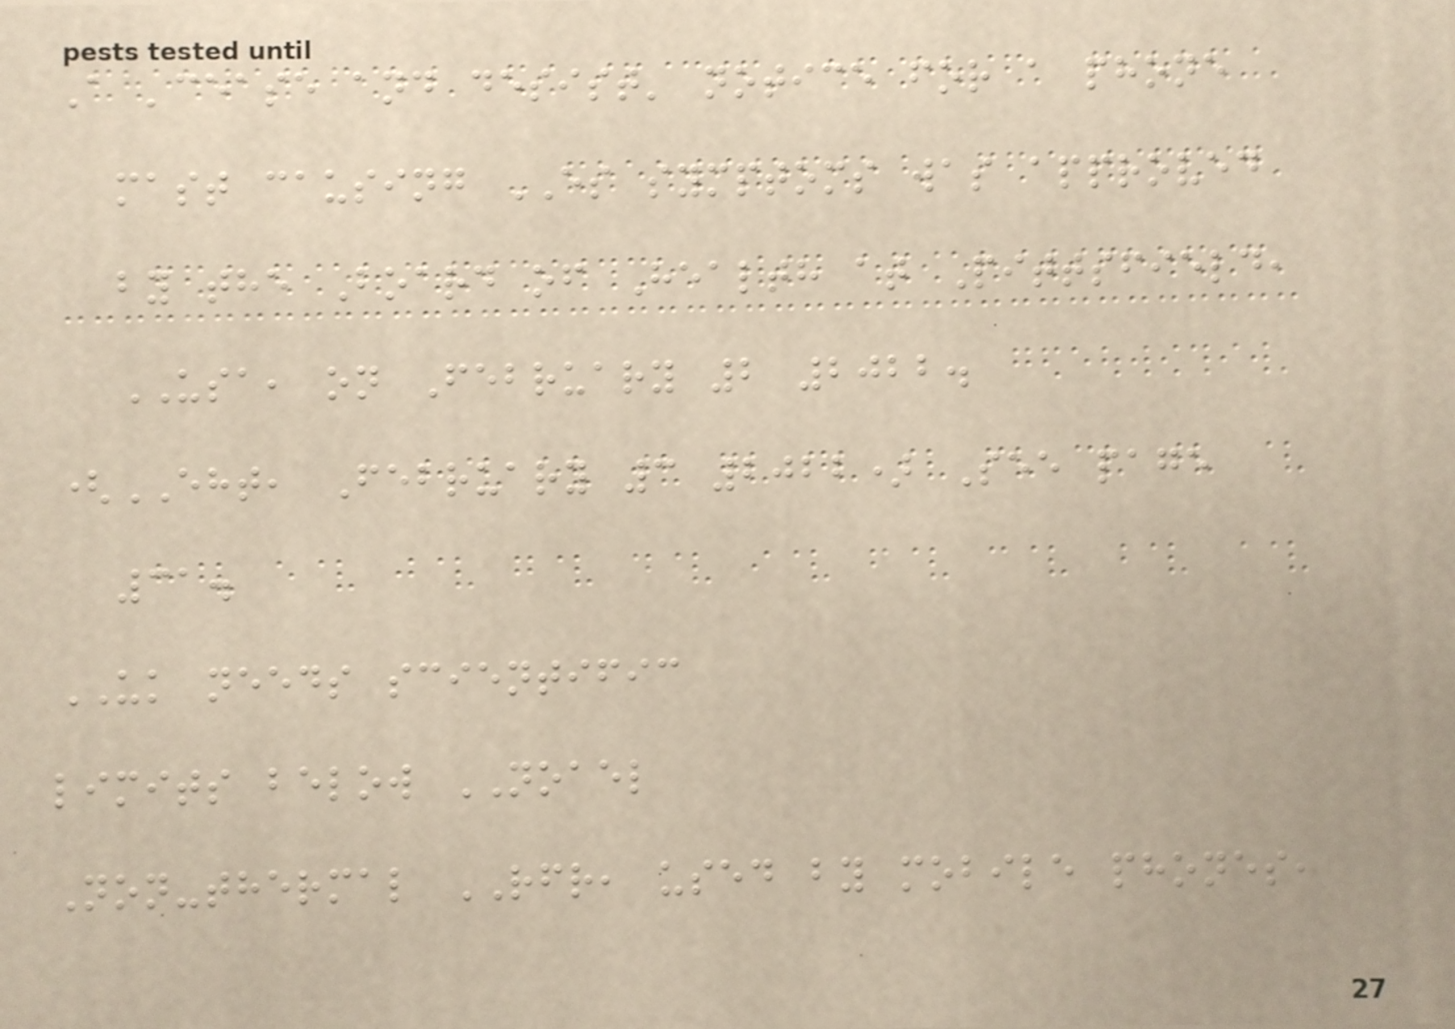A 'cease and desist' notice for a phone
mast causing ES symptoms was approved
by the Board of Health at Pittsfield,
USA, on February 2 2022.
(EHT, February 3 2022) See page
31.
UK needs scientific
limits below NOAEL
Non-thermal RFR, used by mobile phones,
